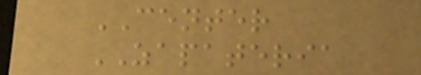CENTER
ZAPATERIA
